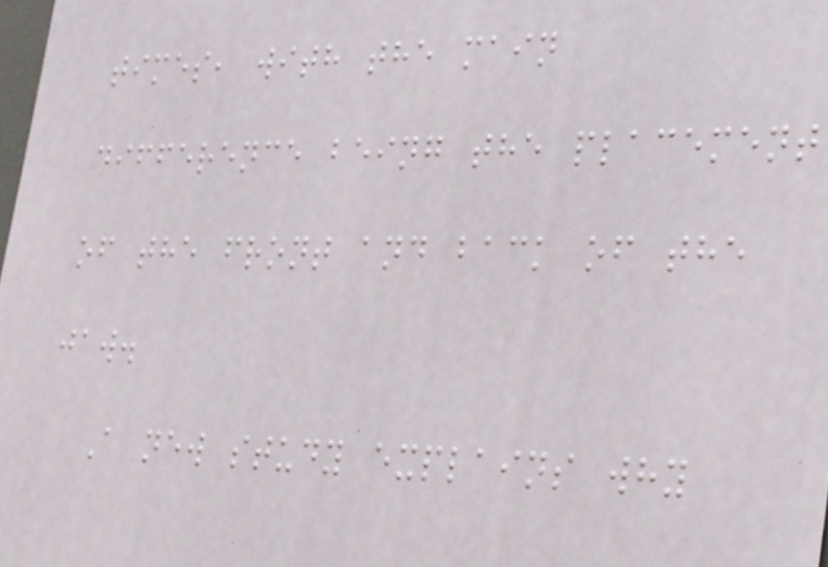times, with the main
difference being the placement
of the front and back of the
jaw.
A new study explains why
